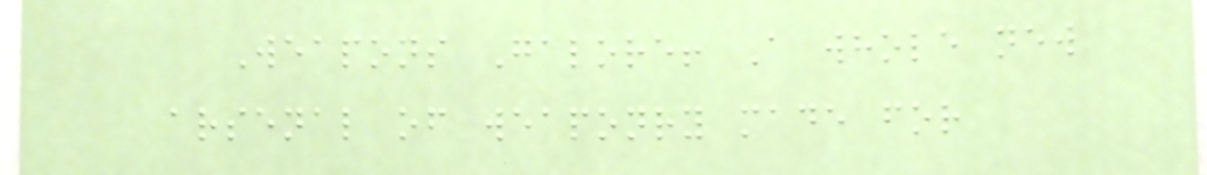Weapons Galore! A whole new
arsenal of weaponry made for
